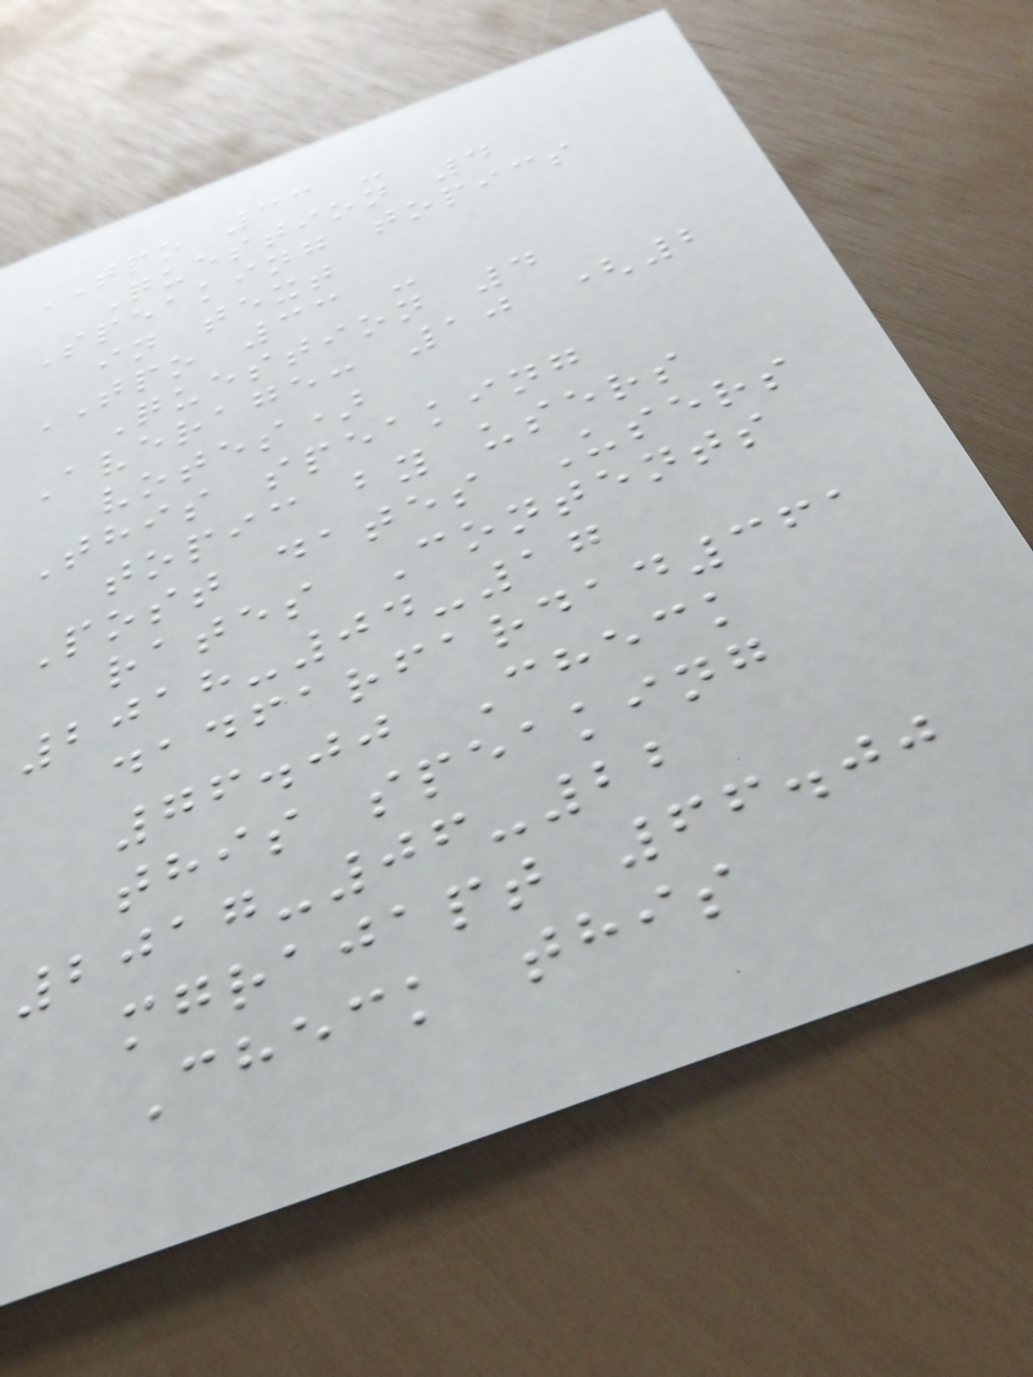TPO 33 -
Question 4
Speaking topics
in text
TPO 33 -
Question 4
Average: 10 (2
votes)
This speaking
topic by users
Post dates Users
rates Contents
2018-04-17
dadfarfardad361
76.00 Check
this speaking
2017-06-22
mgrajapt 66.00
Check this
